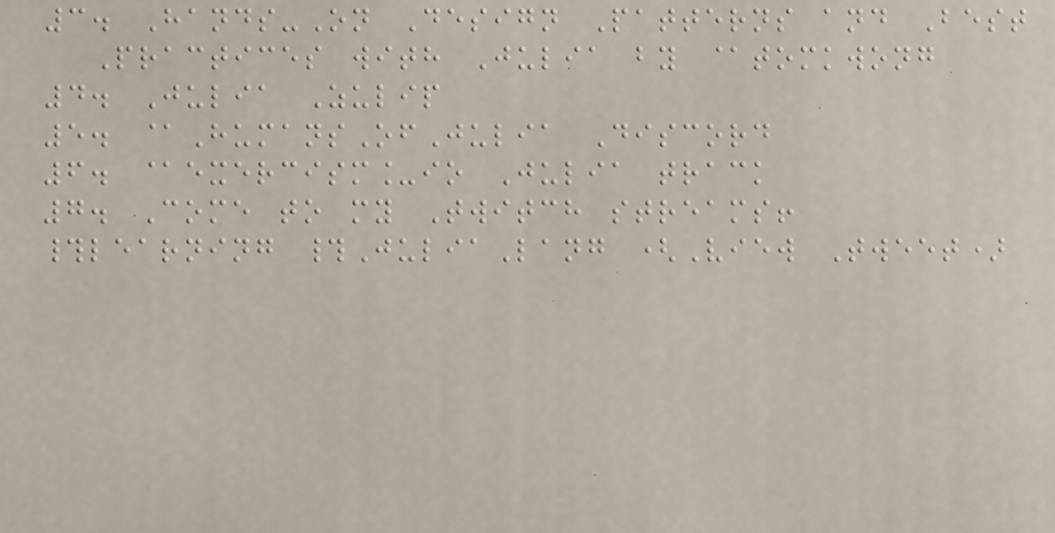3. Hands-On Design Patterns and Best
Practices with Julia by @tomkwong
4. Julia Zulip
5. @HumansOfJulia Discord
6. @exercism_io Julia track
7. Come to my Twitch streams!
#learning #JuliaLang (View Tweet)
